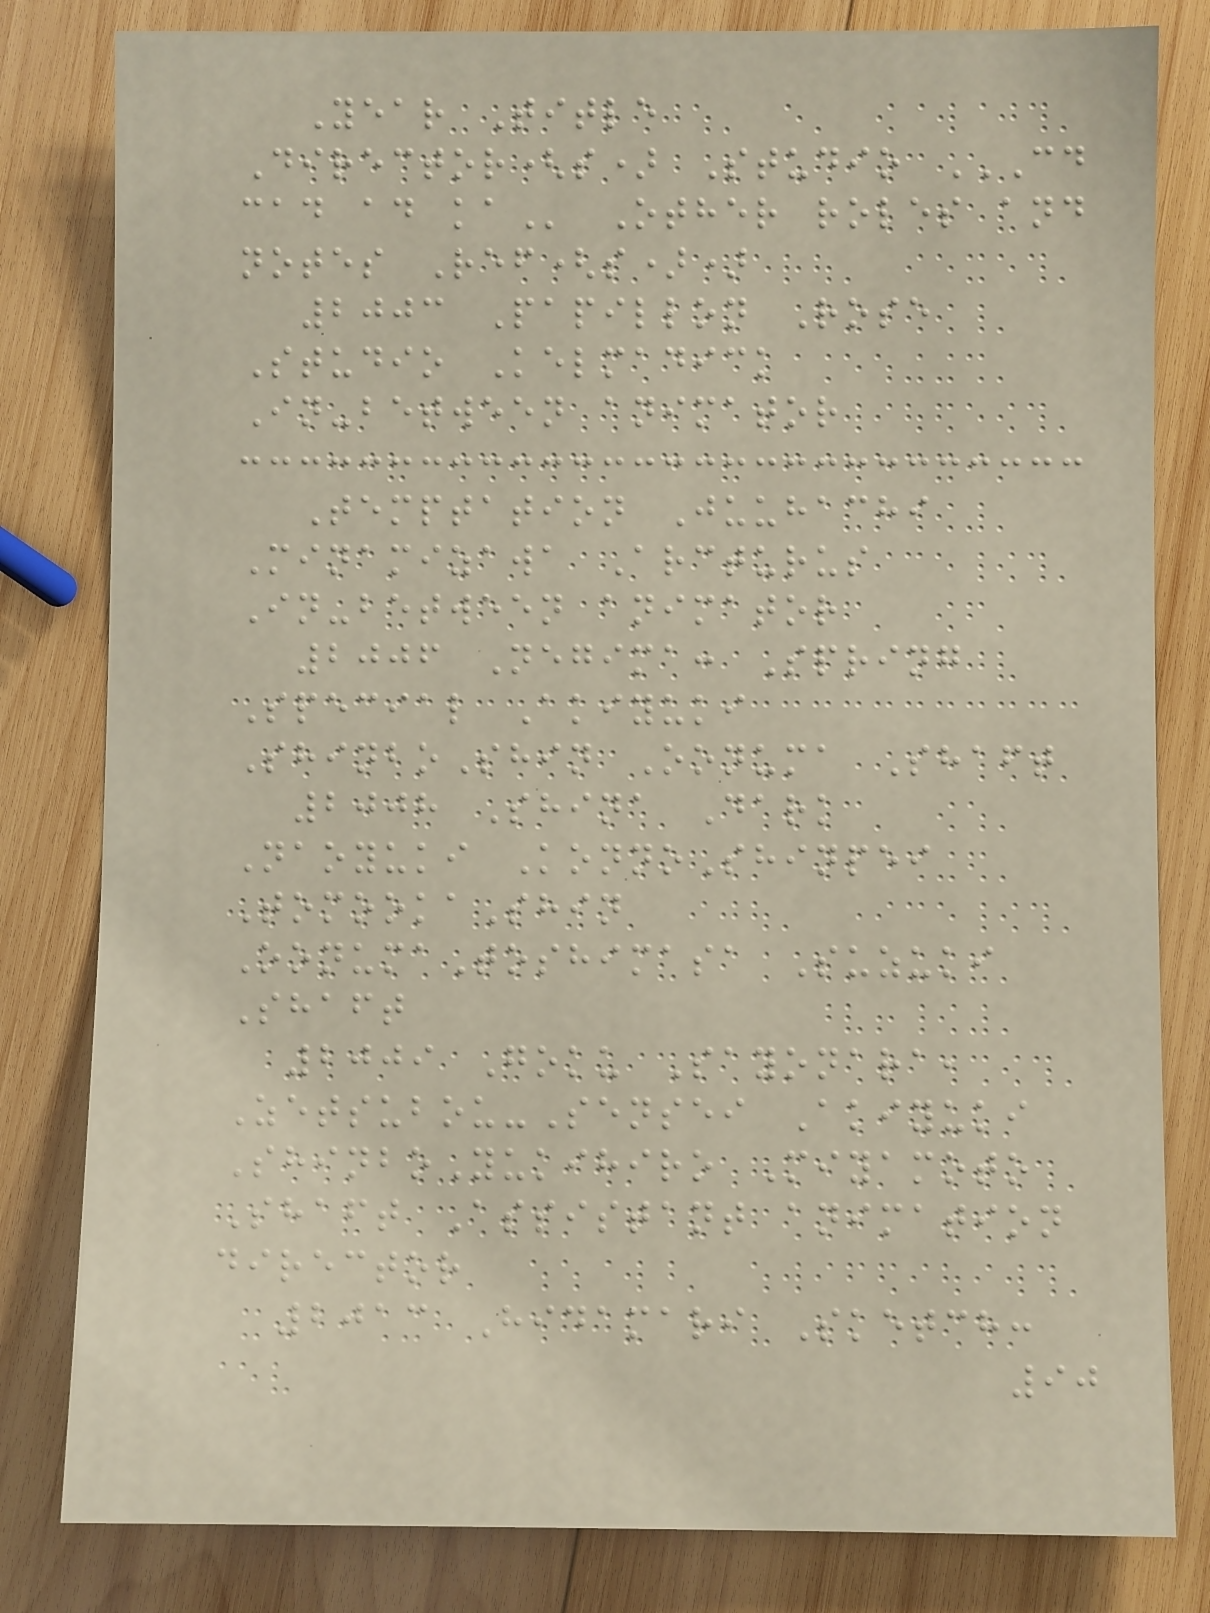Year Title
Director(s) Studio CD
CAD AD KA Other roles and
notes Ref(s))
2003 Papillon Rose
Studio Kelmadick
In-between animator
Temptation Juuhachi
Minamizawa Arcturus
In-between animator
2006 Negima: Spring
Special Akiyuki
ShinboShin Oonuma Shaft
2008 Shina Dark
Naoyuki KonnoShinpei
TomookaShin
OonumaToshimasa Suzuki
Shaft
2009 Goku Sayonara,
Zetsubou-Sensei Akiyuki
ShinboYukihiro Miyamoto
Shaft Assistant animation
director
2013 Hidamari Sketch:
90
